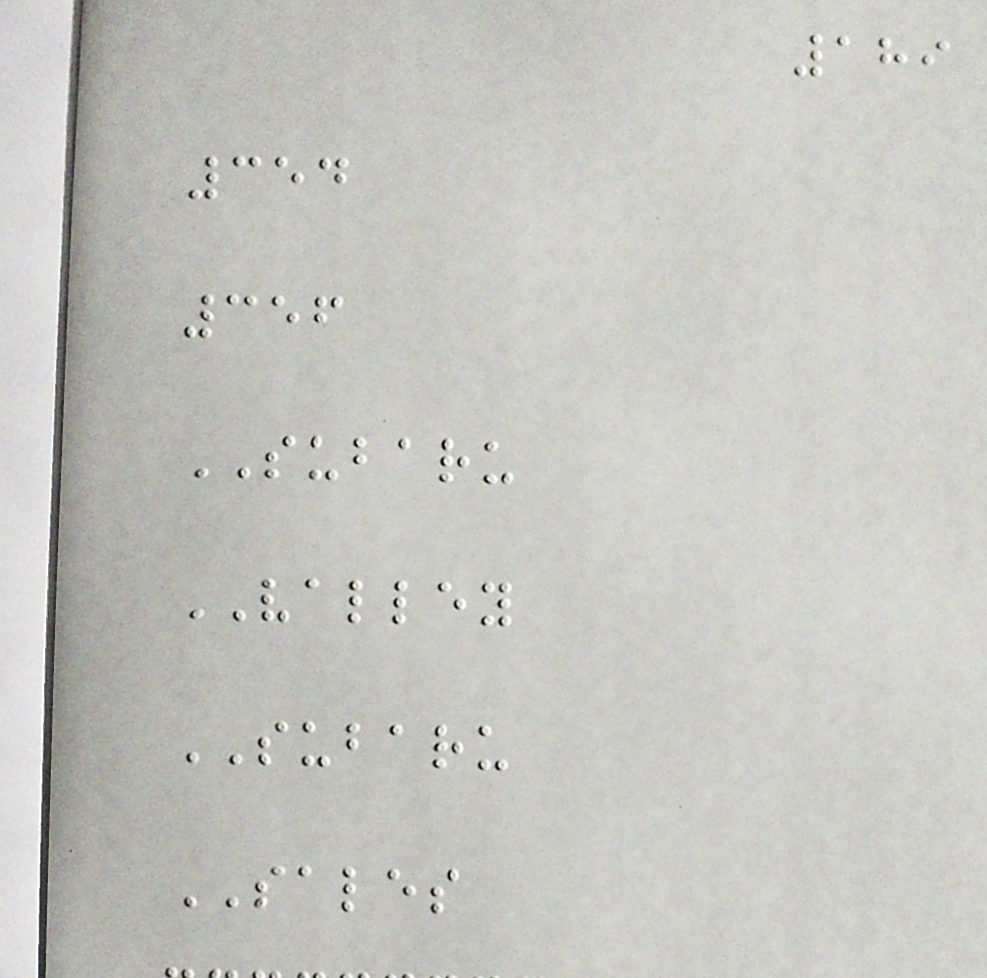189
354
356
SUBARU
VALLEY
SUBARU
SALES
